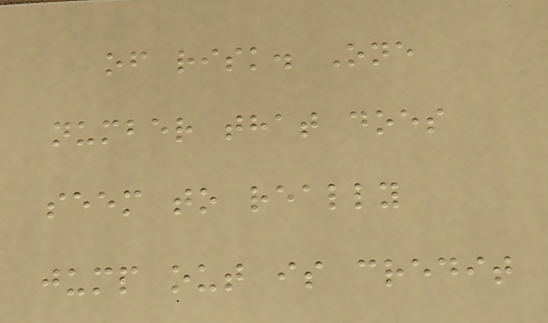of risk. One
number that does
seem to really
jump out is credit
